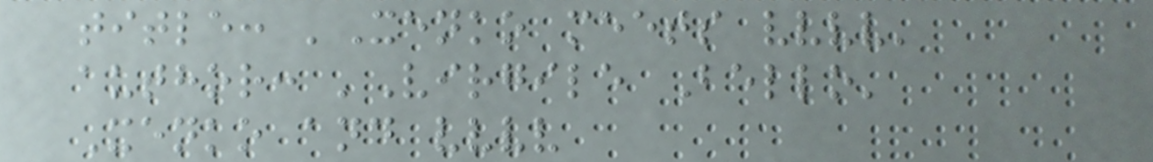title: 'Xenko meets vvvv'
author: 'Virgile Bello'
Xenko and vvvv
